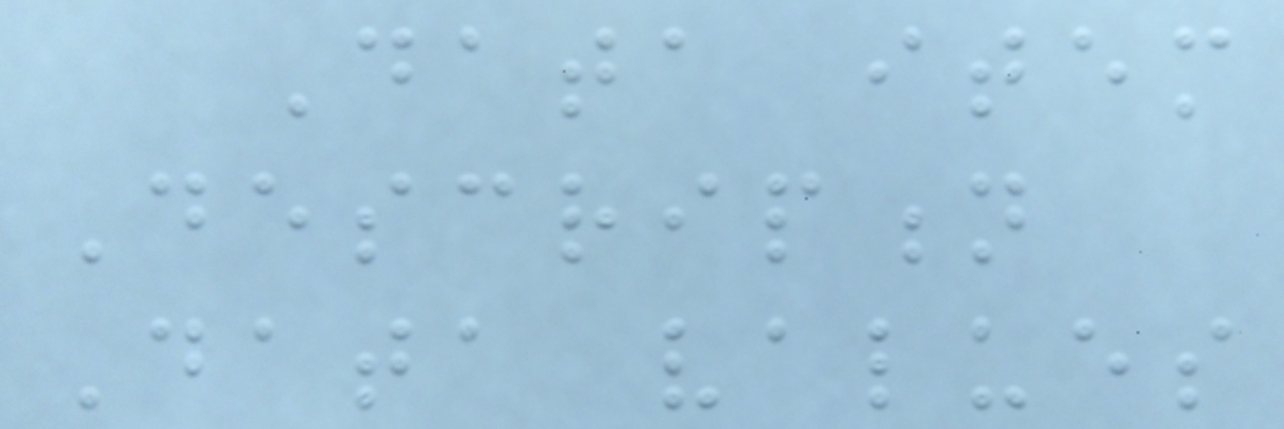Data item
Description
Data values
